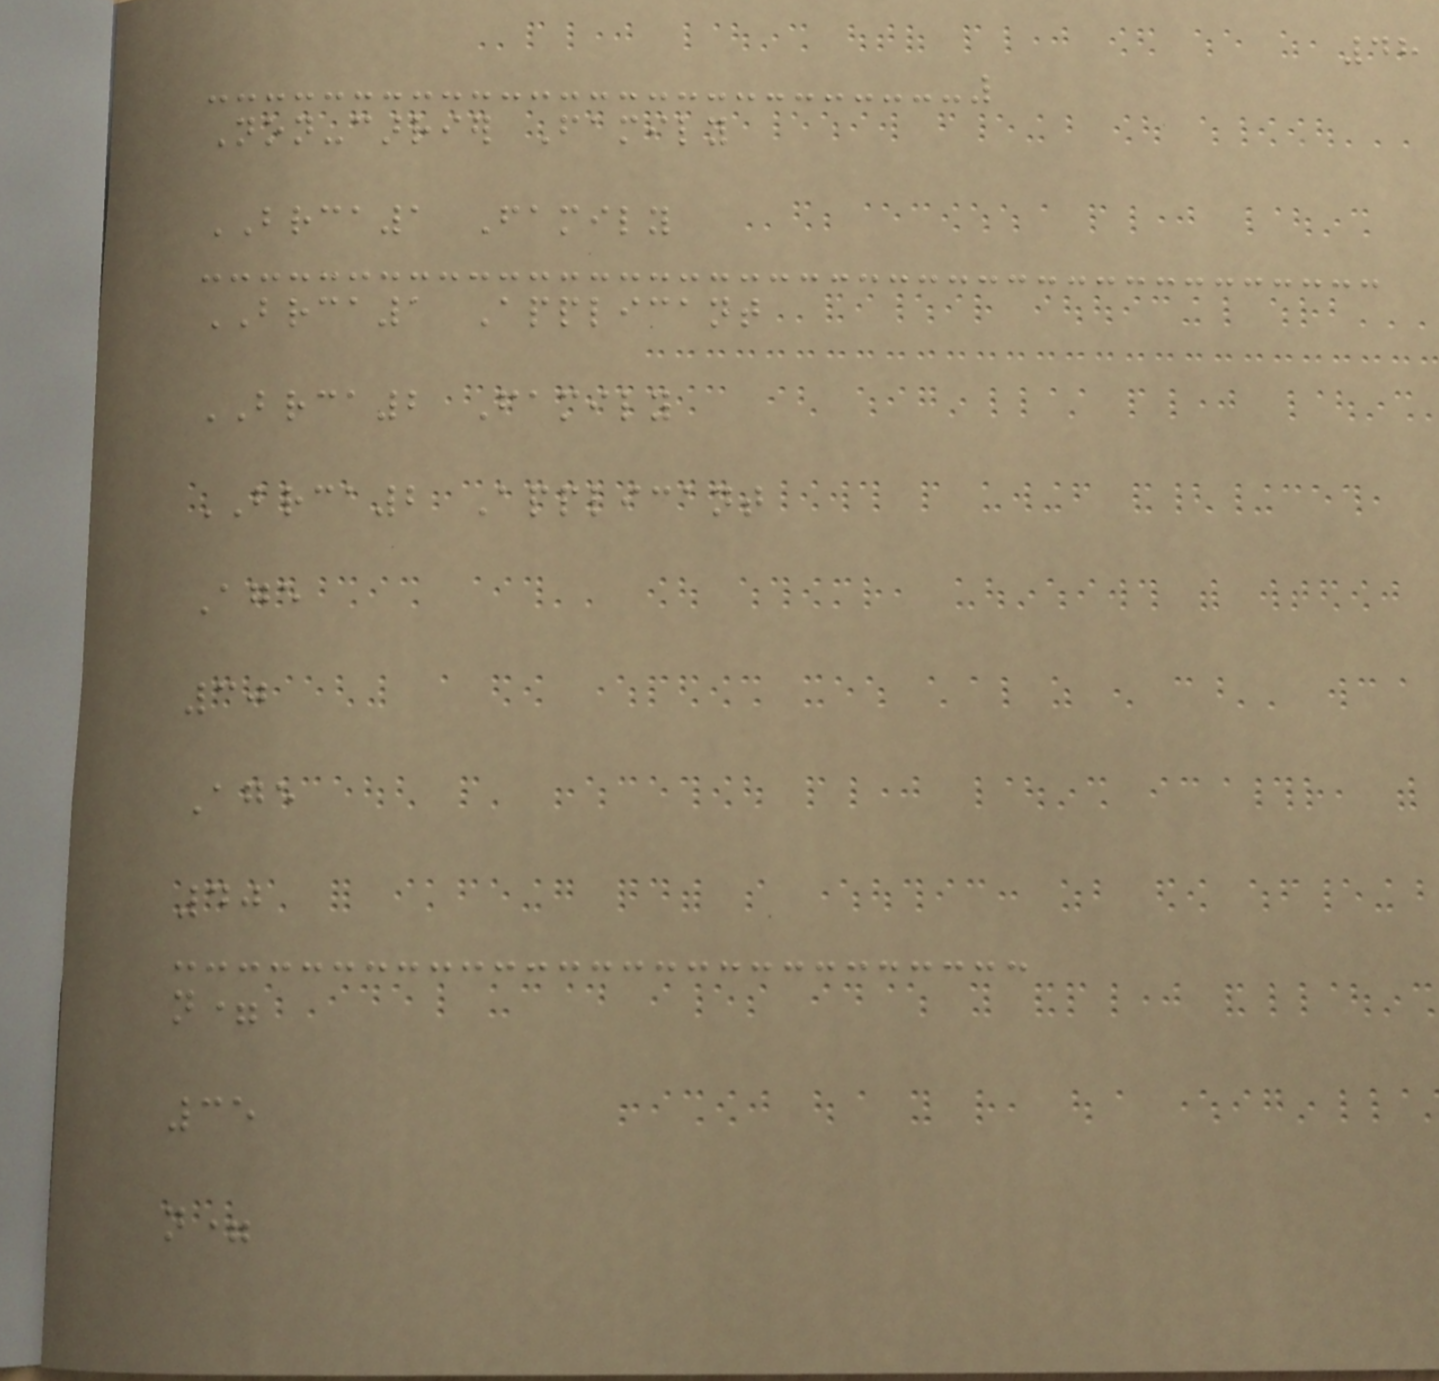48
Non-carrier Family
BRCA1 Family
BRCA1 Applicant
BRCA2 Family
BRCA2 Applicant
Age
30
Age
40
n=
35
n=
